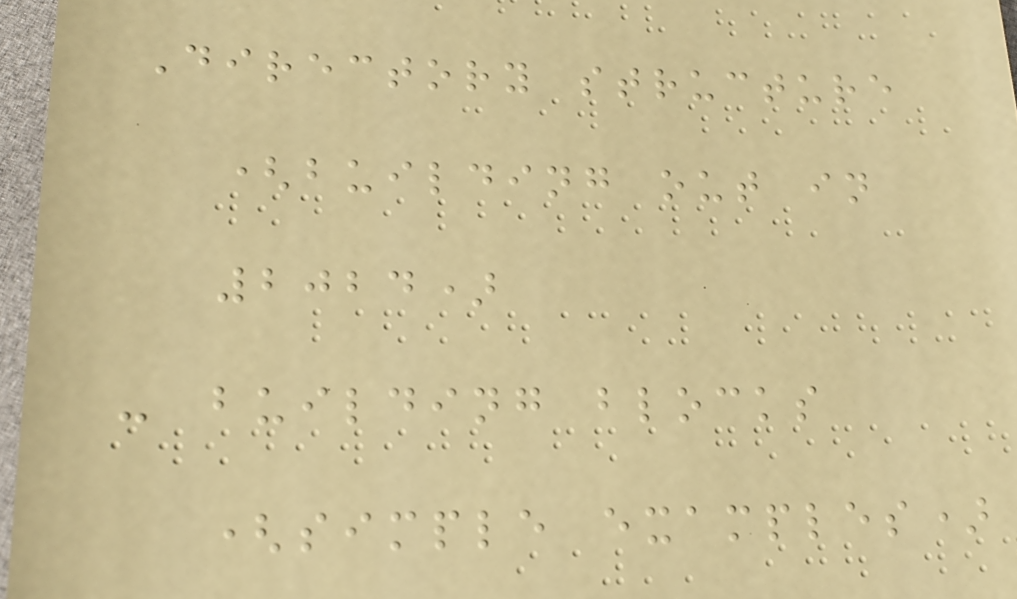Directory structure
(building out in
2024)
- building blocks
(simple examples)
